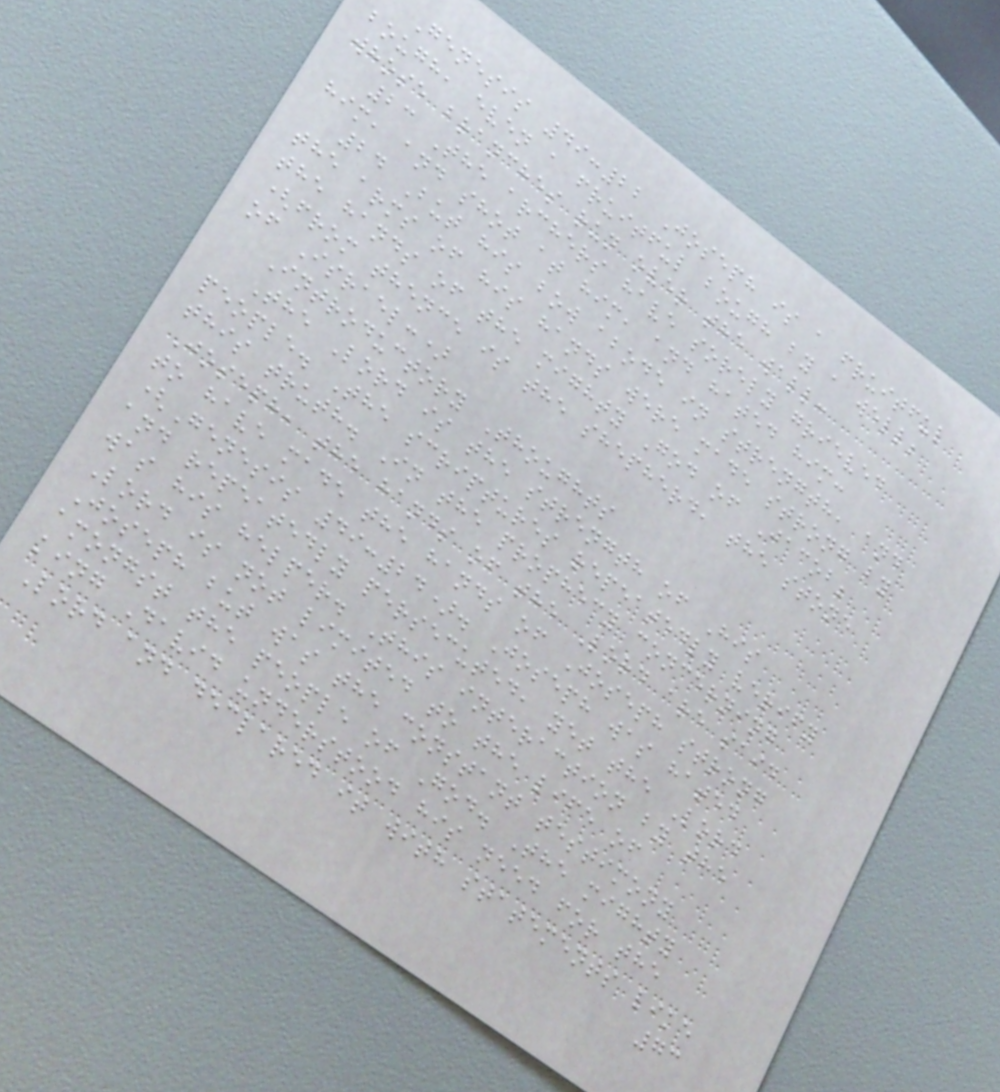Genesis 49:22 Joseph is a fruitful
bough, even a fruitful bough by a well;
whose branches run over the wall:
23 The archers have sorely grieved
him, and shot at him, and hated him:
24 But his bow abode in strength, and
the arms of his hands were made strong by
the hands of the mighty God of Jacob;
(from thence is the shepherd, the stone
of Israel:)
Introductory Thoughts
The Lord is the strength of His
people. The scriptures repeatedly verify
this truth. In the prophecy concerning
Joseph, the hands of the Lord are said
to have made the hands of Joseph strong
(Genesis 49:24). Joseph was hated
and repeatedly persecuted, yet the Lord
was his helper. This interaction by the
Lord is not limited to the life of
Joseph but was the constant testimony
amongst the people of God. The mighty
king David understood his need for the
Lord and declared it with statements like
73
